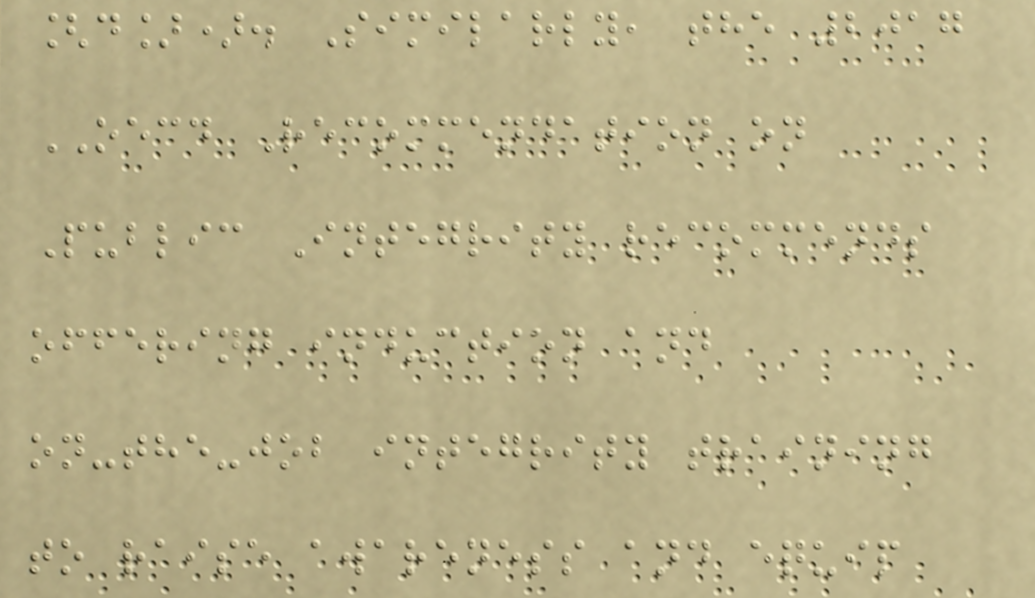[d]). Similarly, the 2017
OECD Recommendation on
Public Integrity recommends
offering induction and
on-the-job integrity training
to raise awareness and equip
